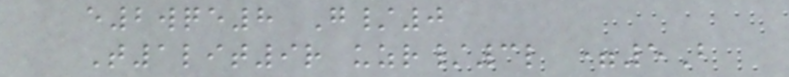e2wqe8 G/0
T1lit9r uzr/3l =5B
